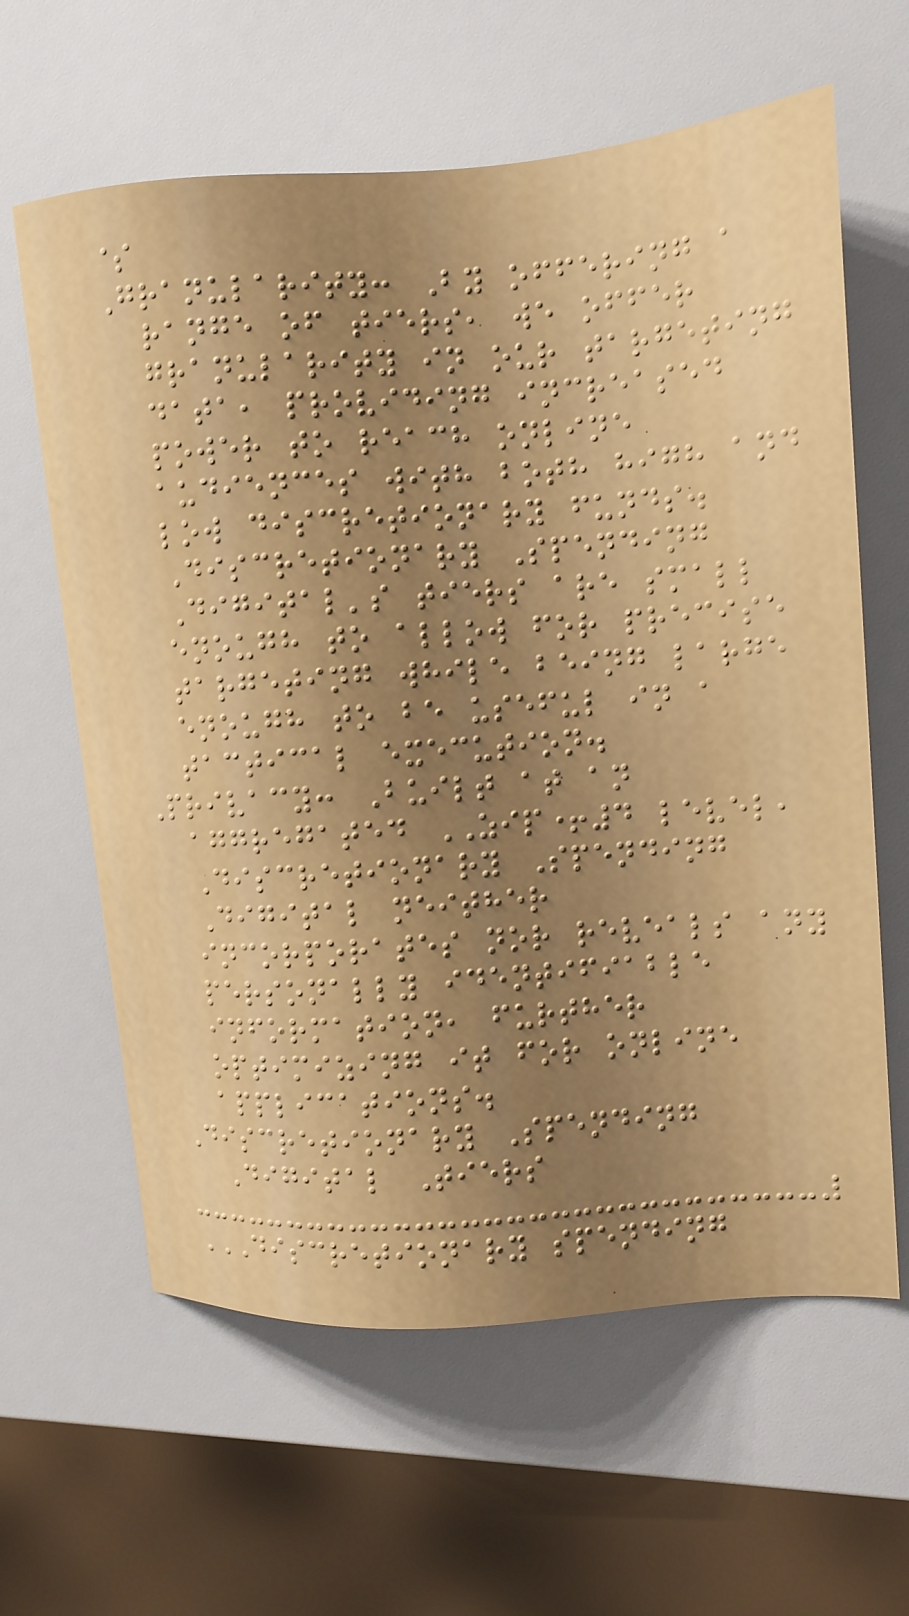$
Granularity: By offering a
range of tiers, we offer
granularity in our targeting
data, providing increased
power to reach online
audiences with both high and
low discretionary funds.
Discretionary Spending
Digital's tiers are small
enough to allow for precise
targeting while being large
enough to be useful in a
tactical execution.
Privacy: Built at an
aggregated ZIP+4 level,
Discretionary Spending
Digital neither
incorporates nor reveals any
personally identifiable
information, further
optimizing it for online
applications.
Discretionary Spending
Digital Tiers
DISCRETIONARY SPENDING
